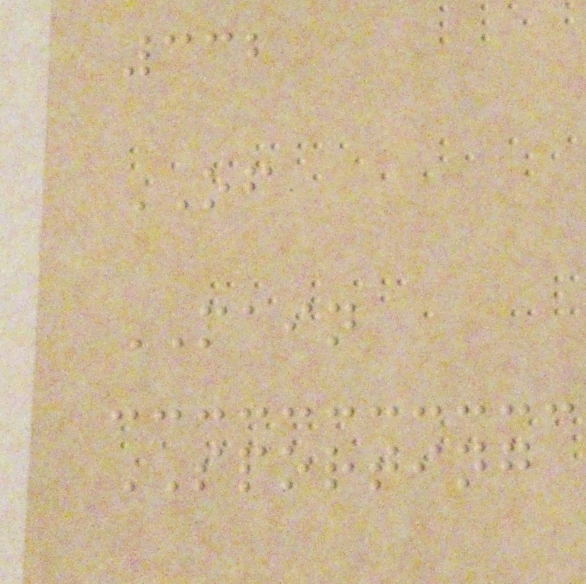332
OF
MAIN
SPORTING
